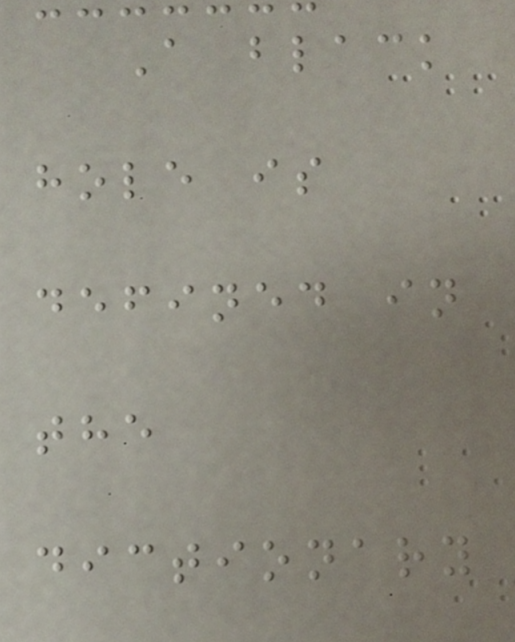A black
hole is
defined in
the
dictionary
